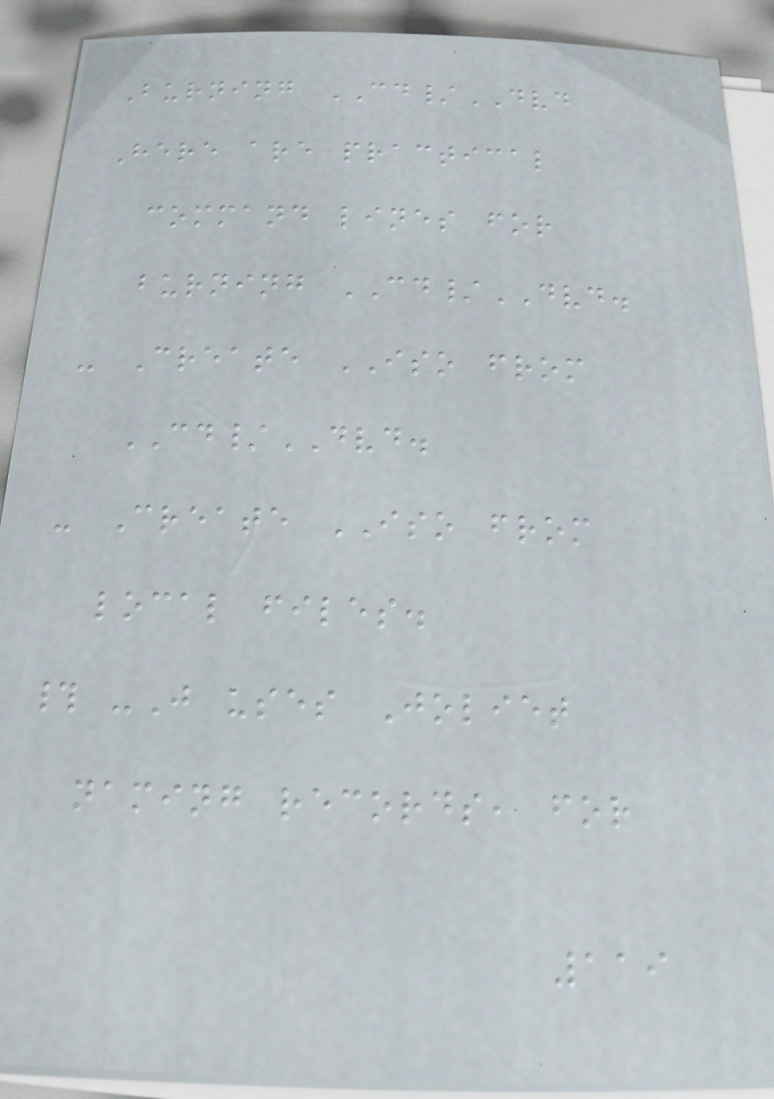Burning CD/DVD
Here are practical
command lines for
burning CD/DVD.
- Create ISO from
CD/DVD.
- Create ISO from
local files.
# -J uses Joliet
naming records, for
119
